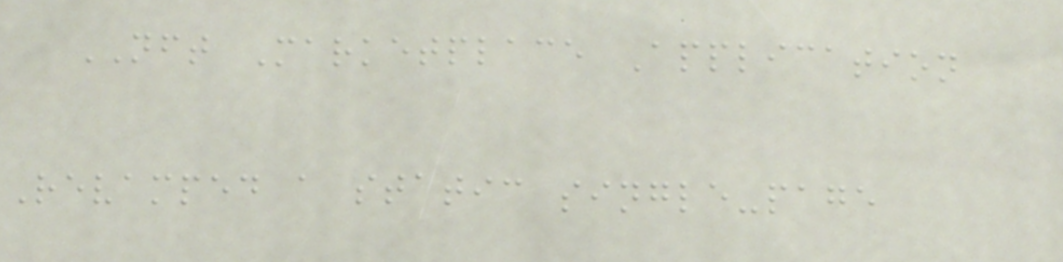NFT Marketplace Application
Revamped a static single-page
